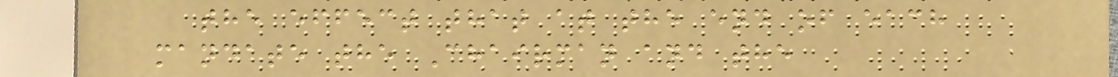the effect that at the end of each
mandate the Chairman and the
